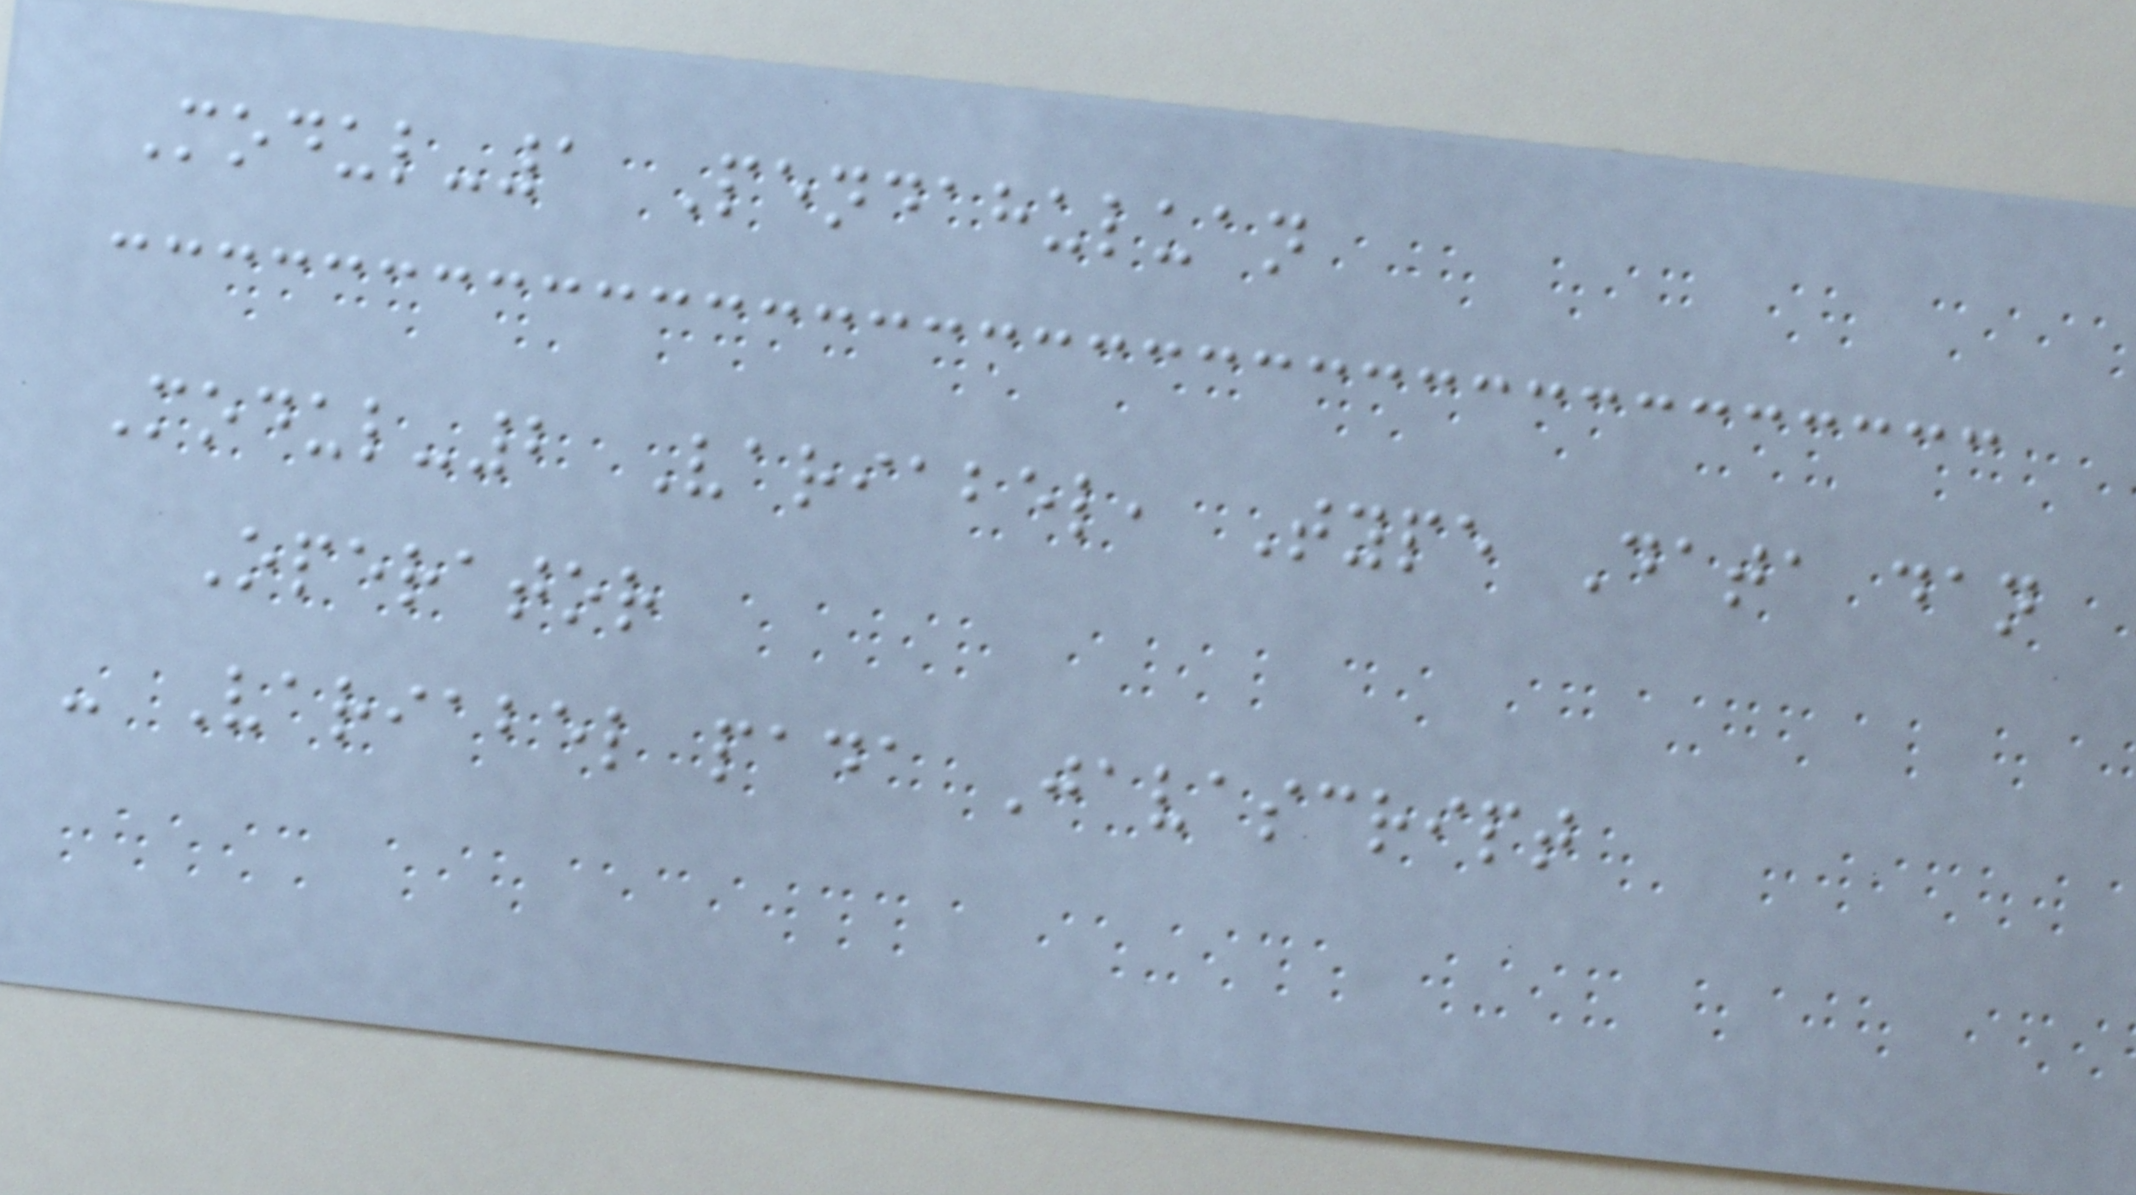Modul-1 Pendahuluan
Modul-2 Variabel, Type Data dan
Operator
- Variabel pada Javascript
